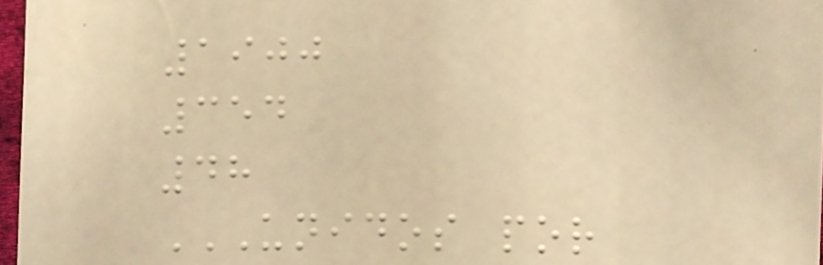1900
354
48
UNIDOS POR
